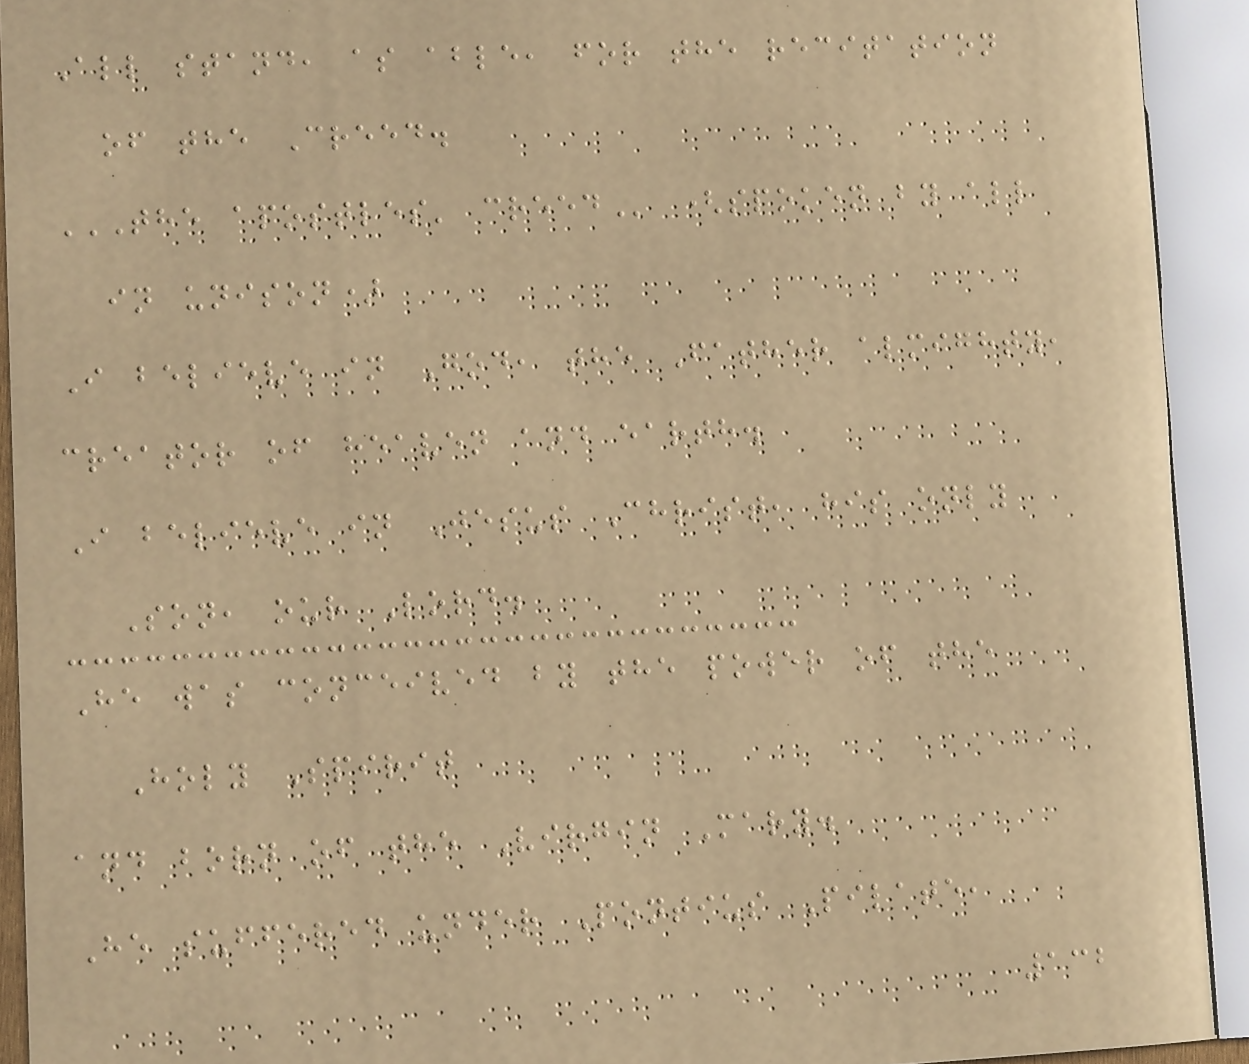All stand, as able, for the recitation
of the Creed.
THE APOSTLES' CREED (spoken by all
in unison)
I believe in God, the Father almighty,
creator of heaven and earth.
I believe in Jesus Christ, his only
Son, our Lord.
He was conceived by the power of the
Holy Spirit
and born of the Virgin Mary.
He suffered under Pontius Pilate,
132
